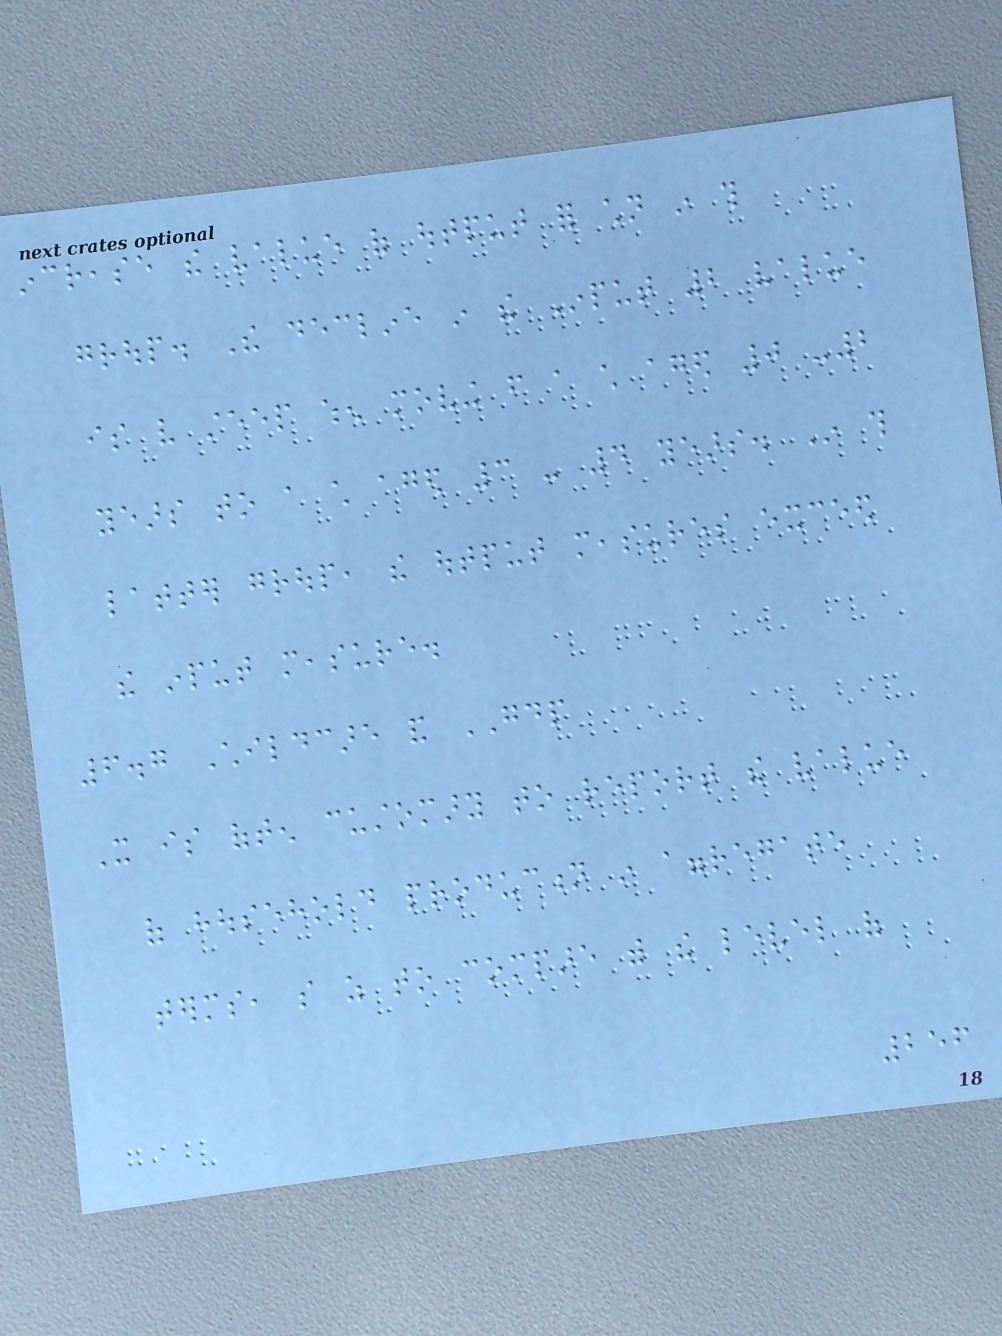increase the value of output for children in this
group. The decline in the Input 2 value
is very steep when moving from a child aged 0 -2
years to a child aged 3 - 4 years. In this
latter group, the output measures exceed
the input measure.
6.7 Childcare and GDP
It is often customary to report the value
of household production in aggregate
terms, so as to compare with the level of
256
